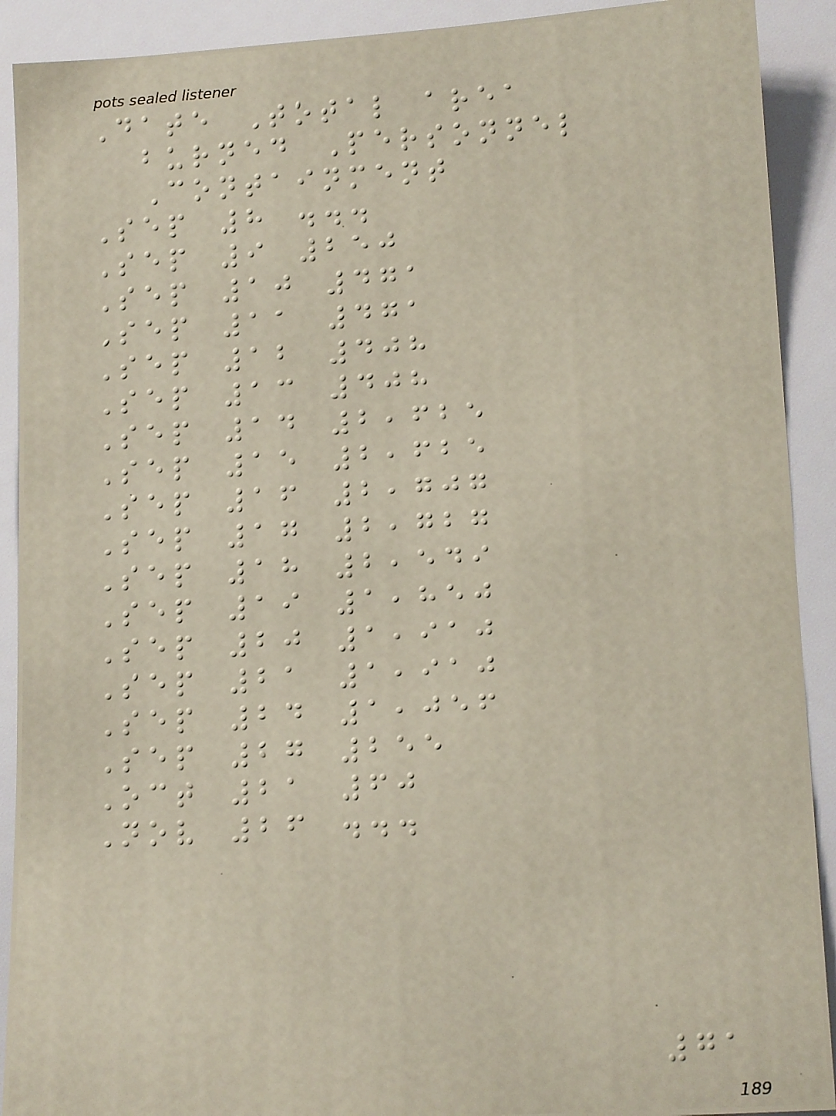Date Total area
burned Personnel
Containment
Sep 8 ...
Sep 9 250
Sep 10 471
Sep 11 471
Sep 12 408
Sep 13 408
Sep 14 2,625
Sep 15 2,625
Sep 16 2,707
Sep 17 2,727
Sep 18 2,549
Sep 19 1,850
Sep 20 1,910
Sep 21 1,910
Sep 24 1,056
Sep 27 255
Oct 21 60
Nov 26 ...
71
